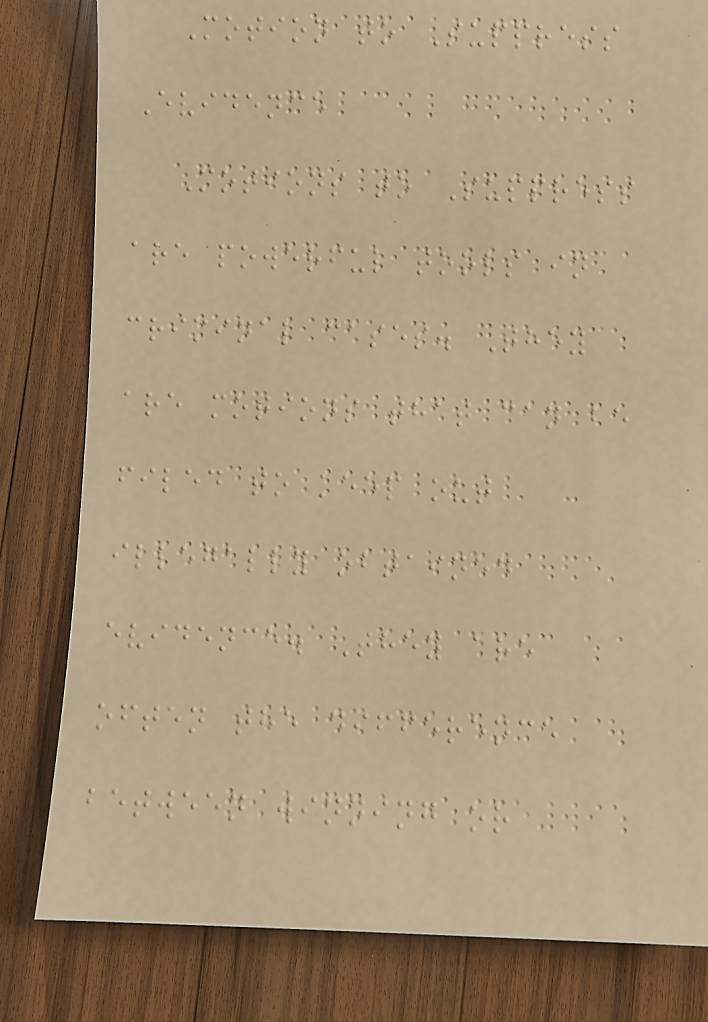Motion to Suppress
Evidence
Motions to Suppress
are powerful tools in
criminal cases. They
are motions that can be
filed to keep out
illegally obtained
evidence. They are
often the difference
between winning or
